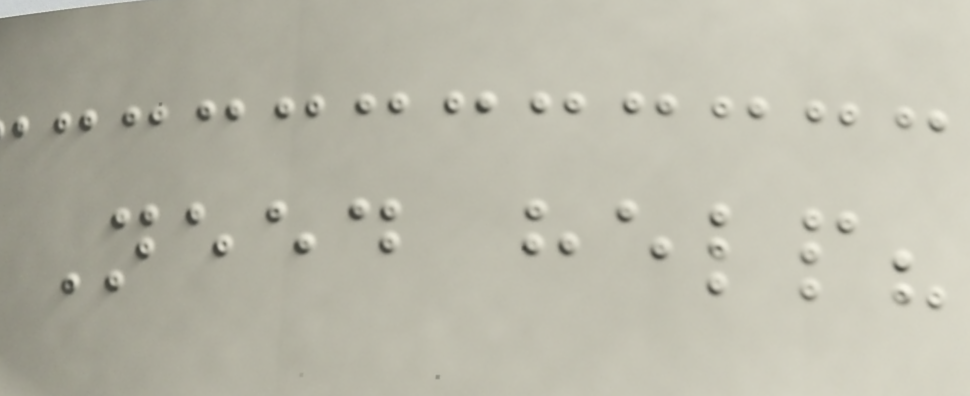Need help?
